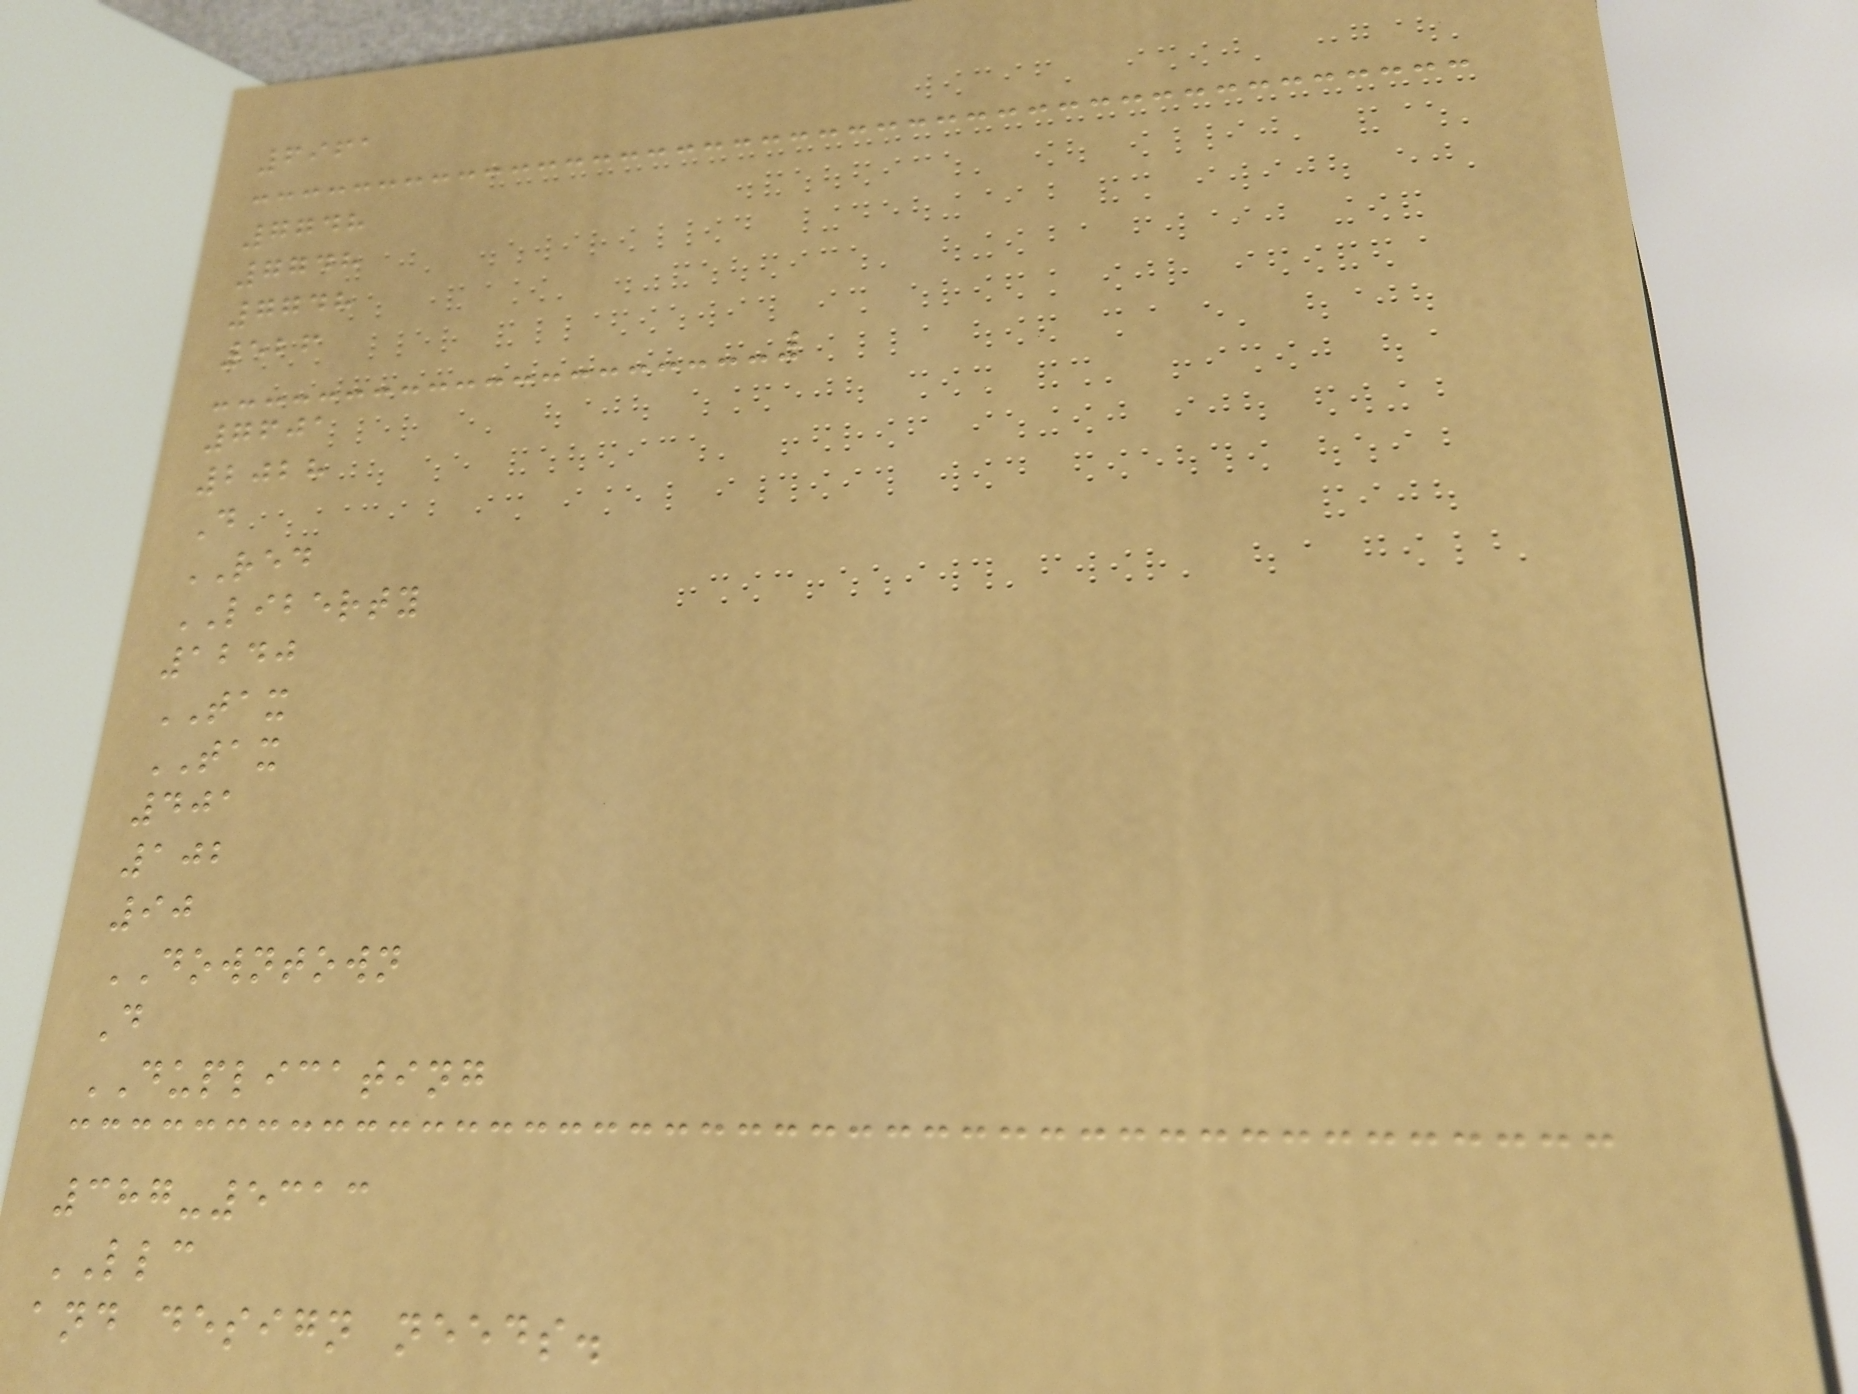6961
7748
7748
7748
526
7601
2028
D
RED
LIBERTY
1240
TAX
TAX
401
102
90
DOWNTOWN
D
DUPLICATING
387-5313
LLC
and design needs.
